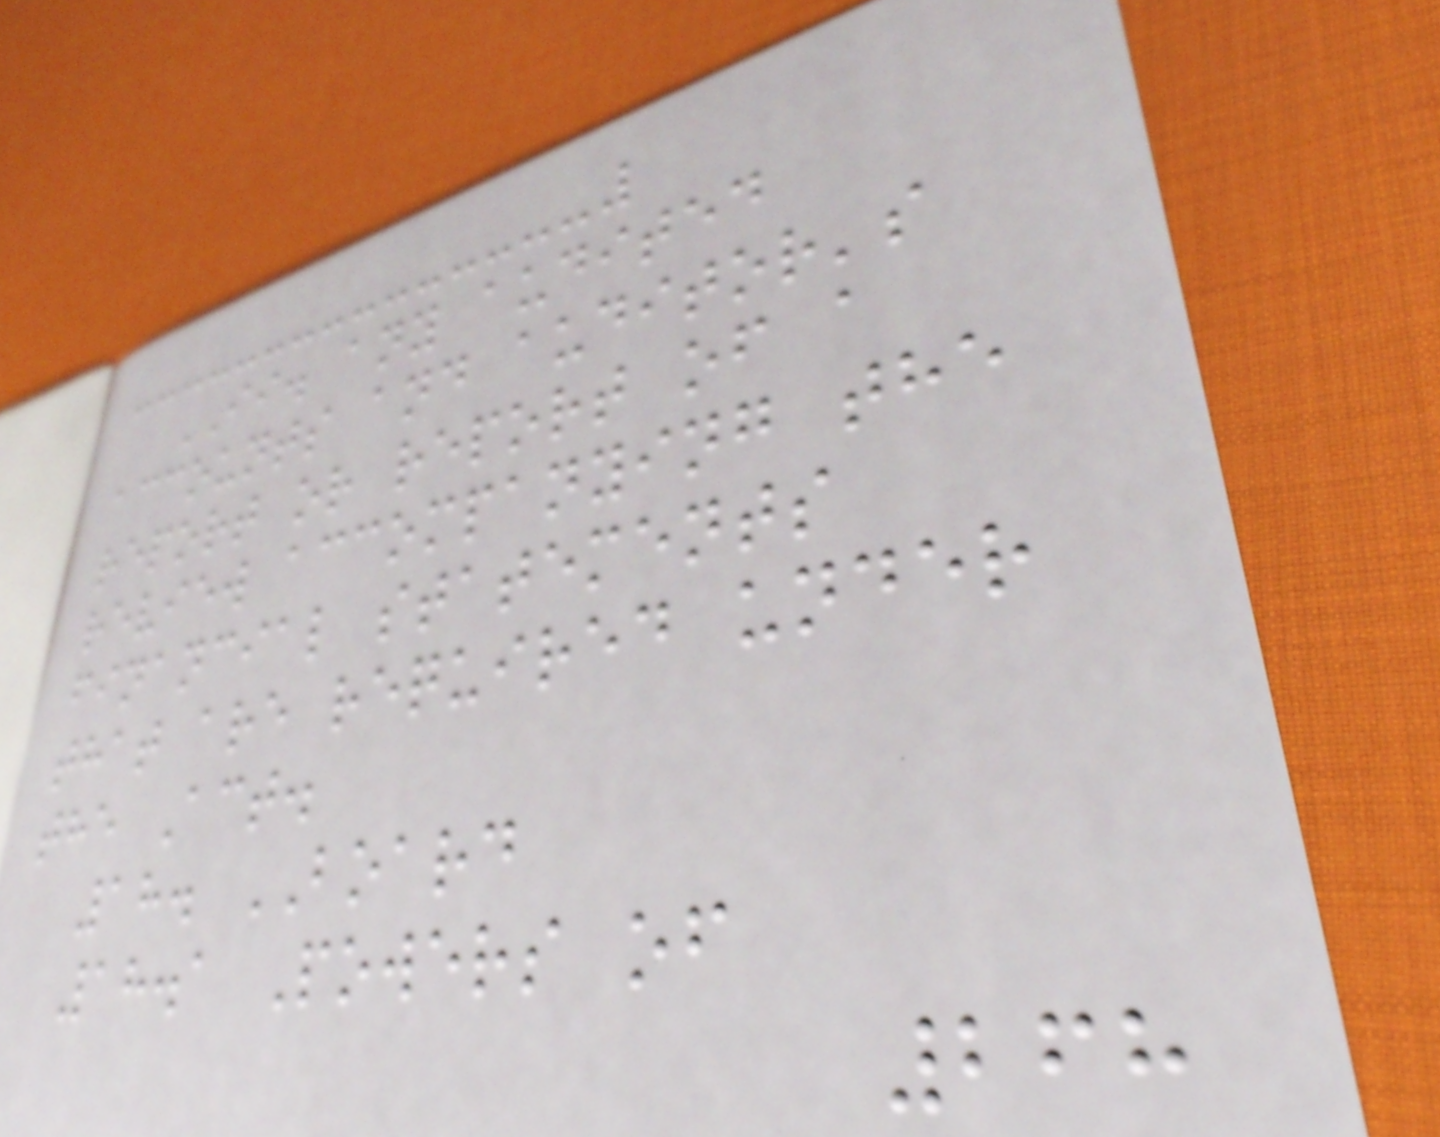II. any audited
accounts and auditor's
report or report of a
review accompanying the
financial statements
that are required under
the Act.
18. BOARD
18.1 Powers of
268
